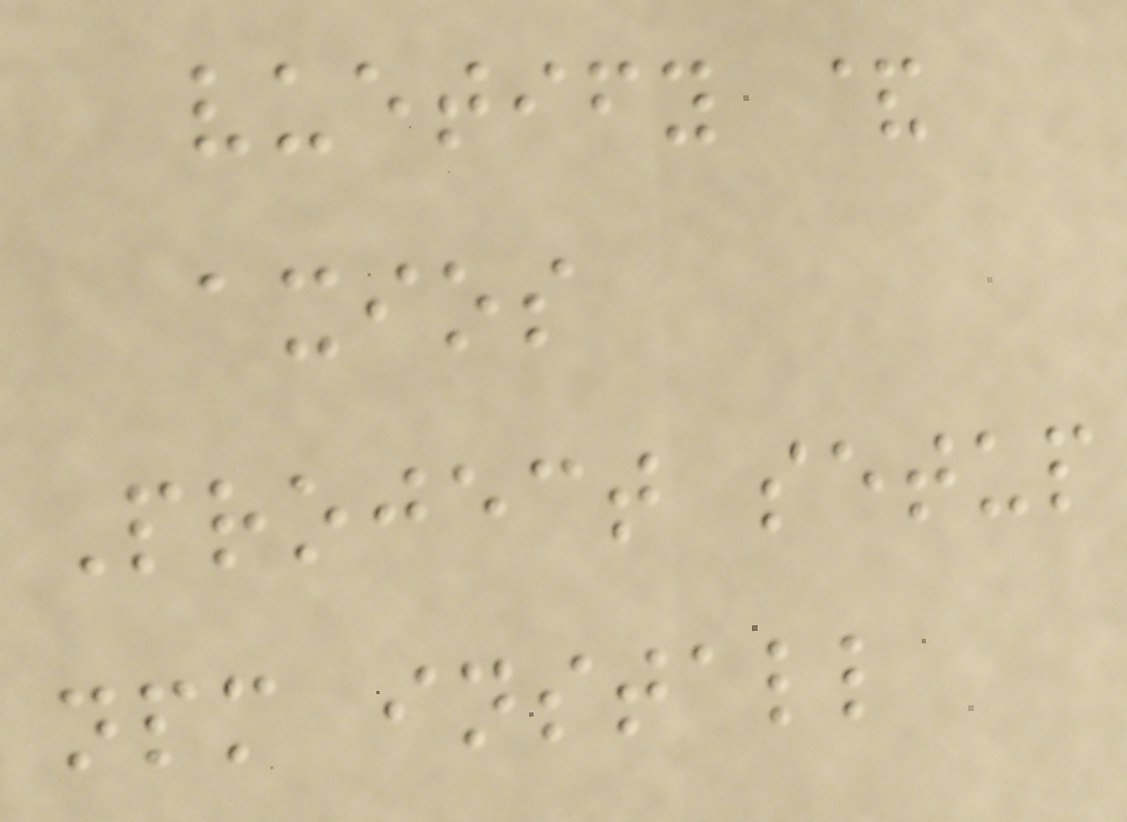vuetify &
axios
Project setup
npm install
